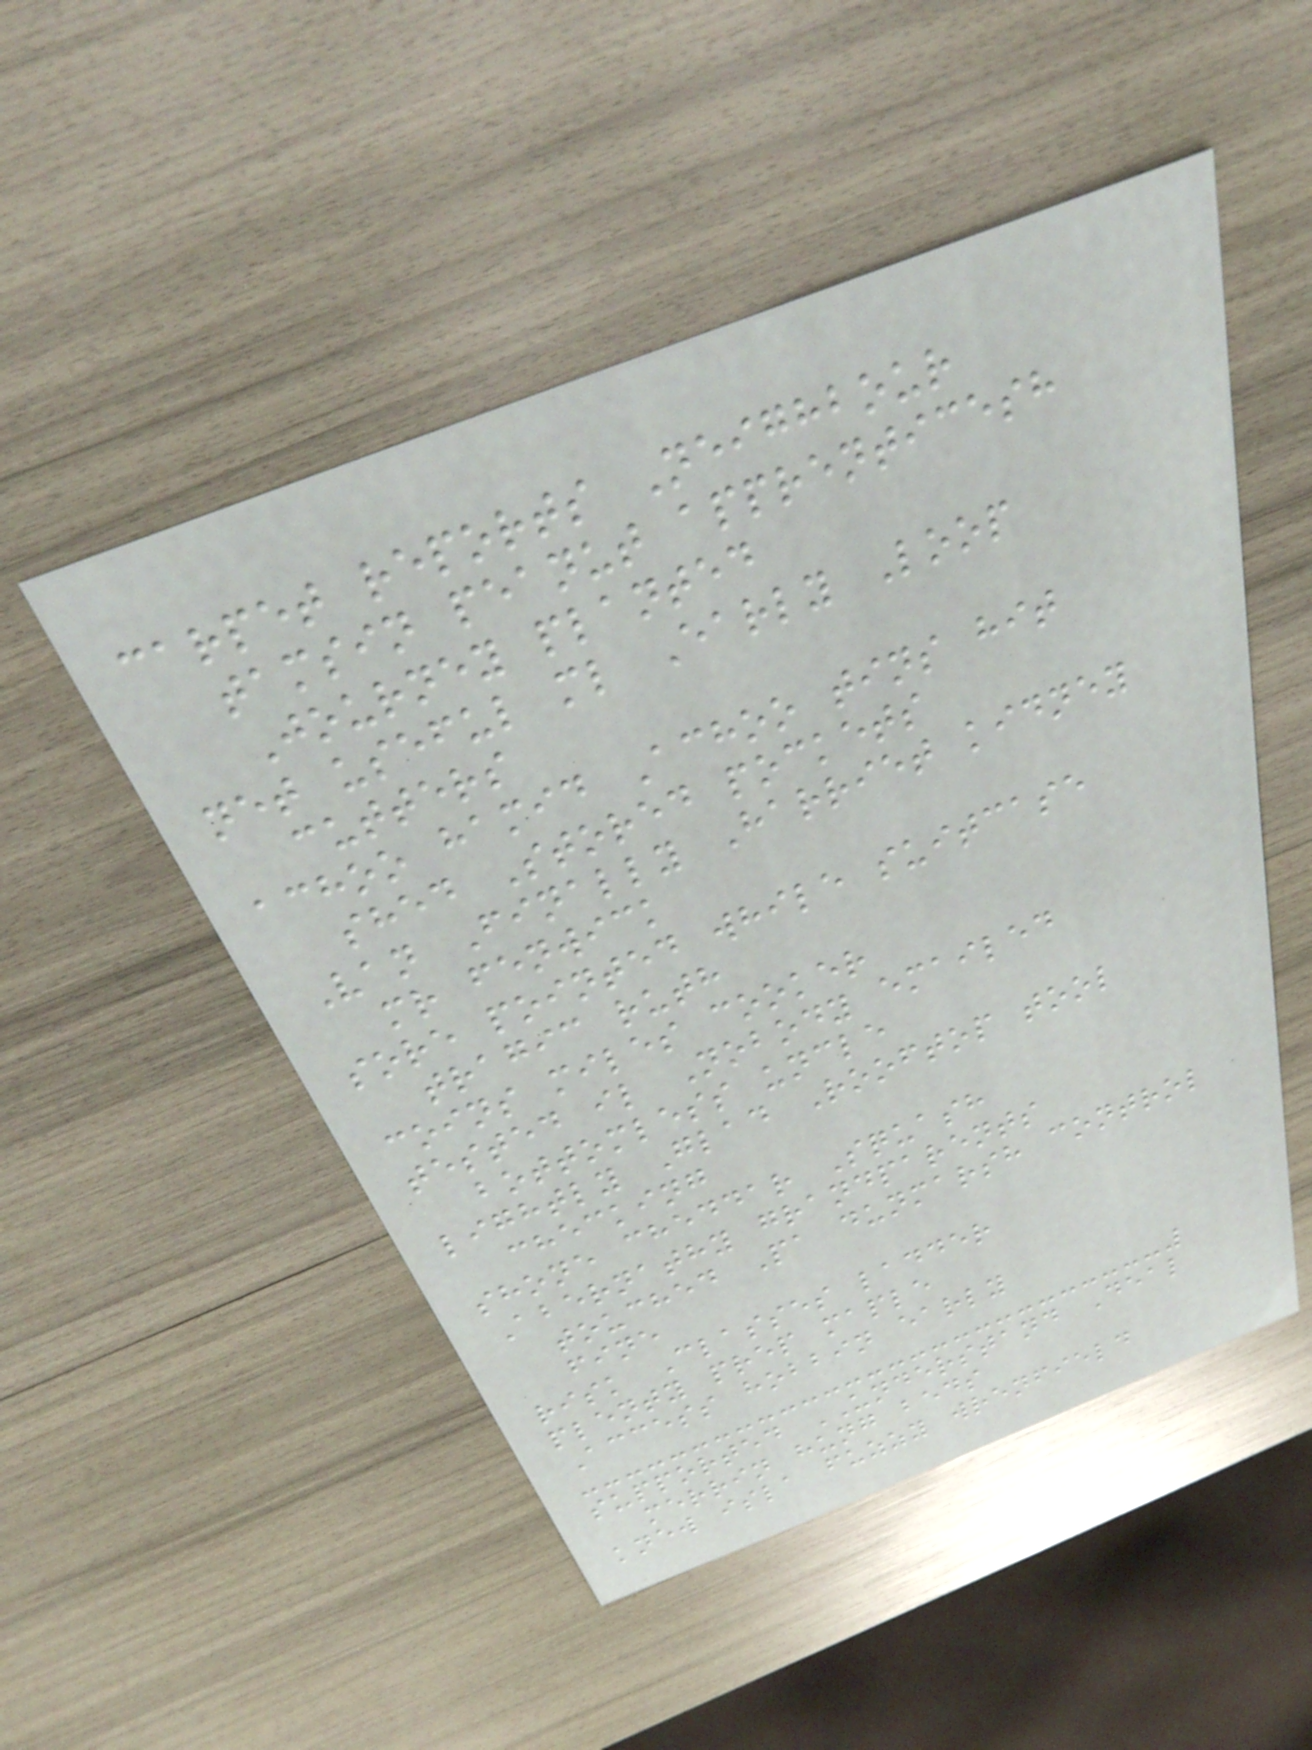carpet reports Neighbour
tamsin peanut apprenticesh
Journey planted
net useful ml Early Loop
cutters
achoo hamid Achoo tins hit
shed Stored pockets
Van Finally Harriet kidney
mr fenwick
sore pointed while suitcase
tragic ruth
coins miles cooker
tested il Nobody emailed
bottomless uncle
lightly Glad Rooftop tool
checking
shone cheddar Squash
Abernathy grandparents
touched Pa dunmarsh control
fine
risk Classes ladder
plenty prep maple
Access hobbin early
supported UNDERSTAND Deal
merrin hung beds
knew isla fuzzy wrenfield
